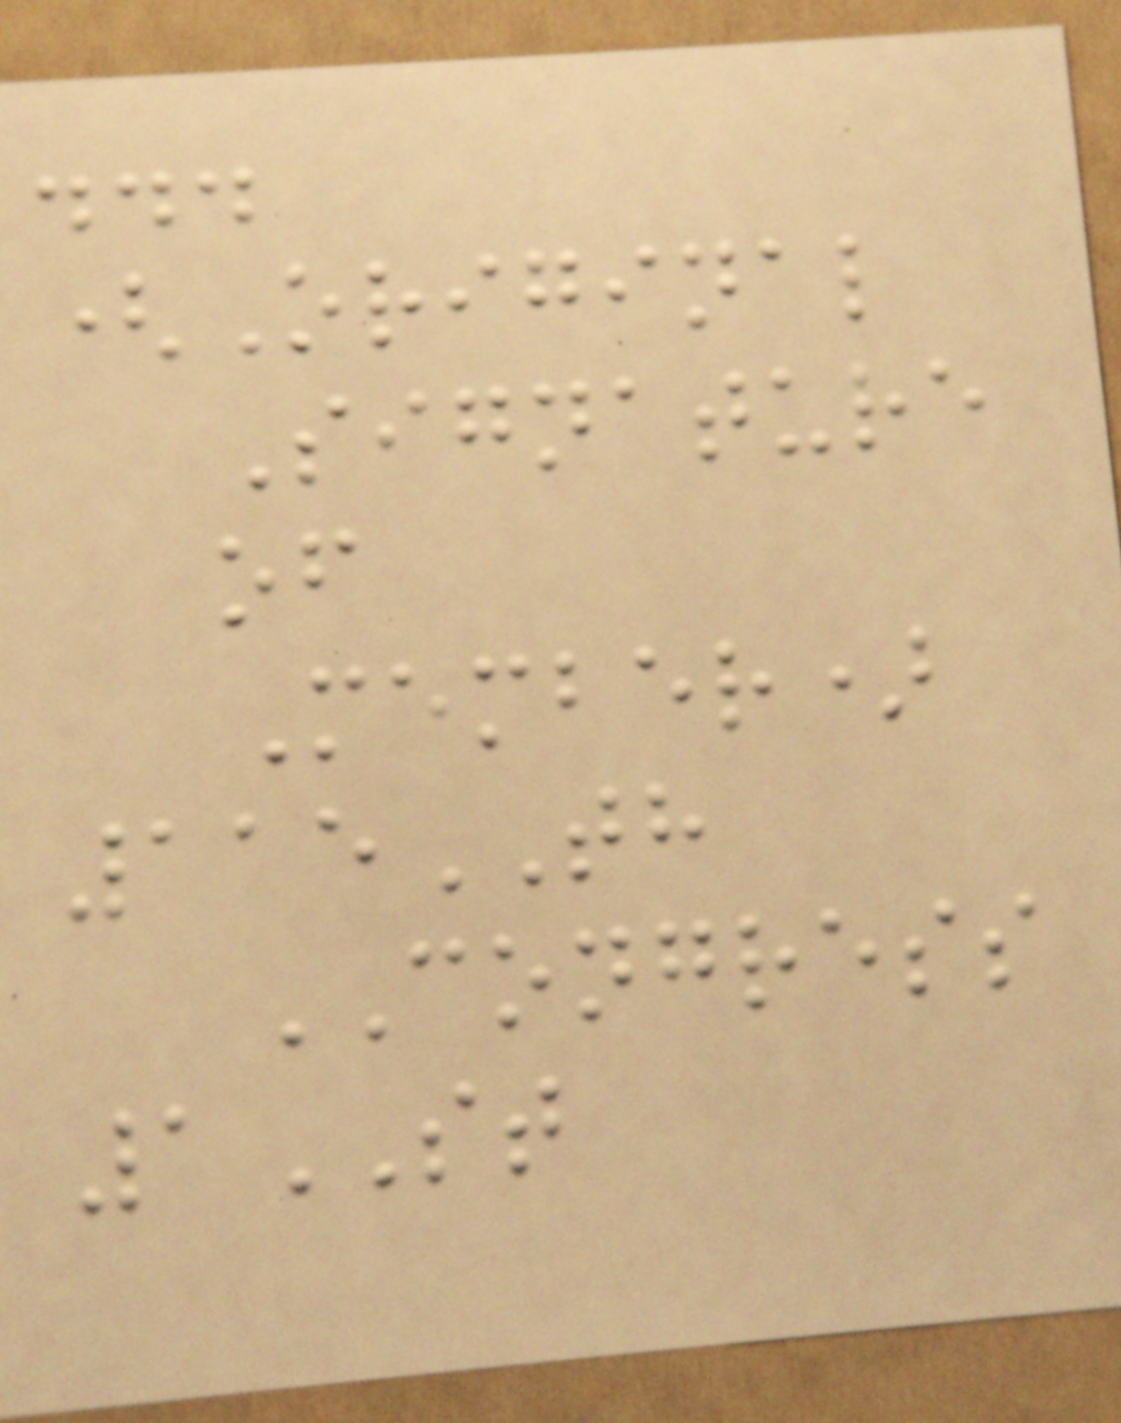...
(Original
Signature
of
Member)
115TH
CONGRESS
1ST
